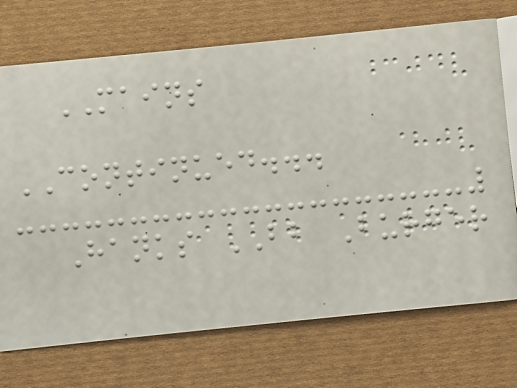MAINS
CONTINUED...
Hanks BB Burger
